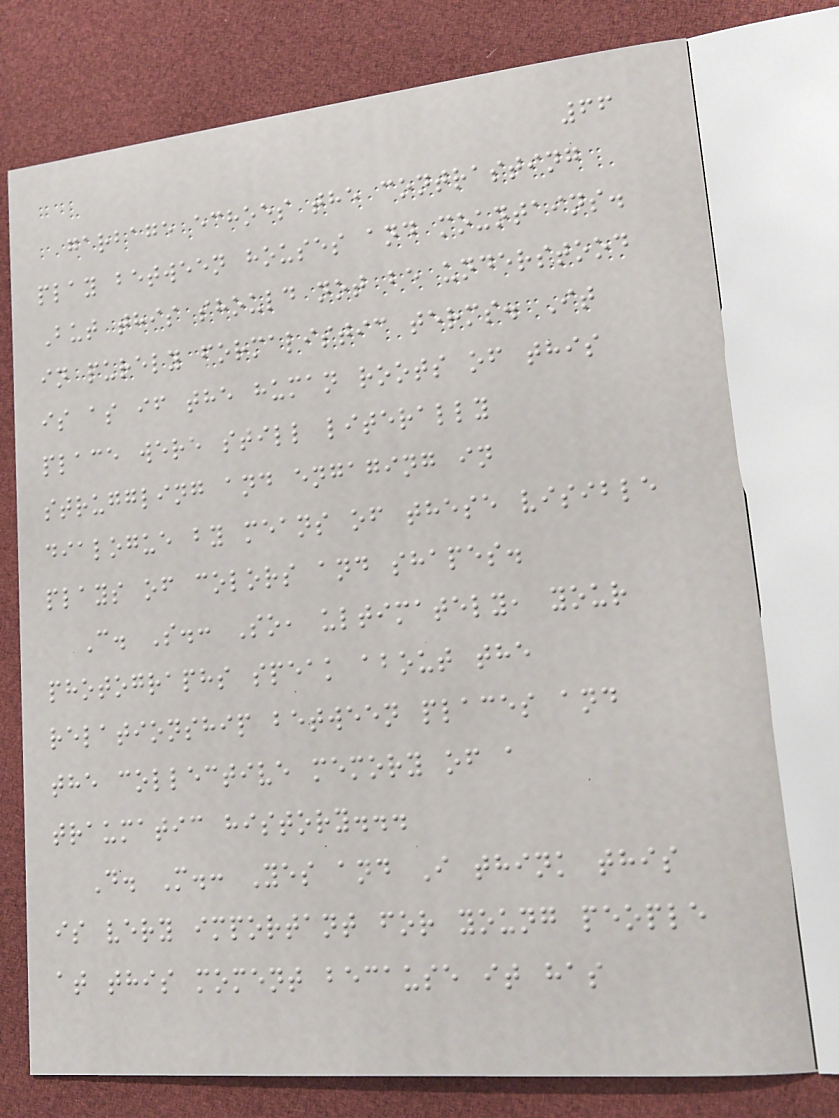66
garbage echoes the contrasting
play between houses and mountains.
But this should not be understood
in purely formalistic terms. It
is as if the human roots of this
place were still literally
struggling and engaging in
dialogue by means of these visible
plays of colors and shapes.
C. S.: So, ultimately, your
photographs speak about the
relationship between places and
the collective memory of a
traumatic history...
D. M.: Yes and I think this
is very important for young people
at this moment because it has
